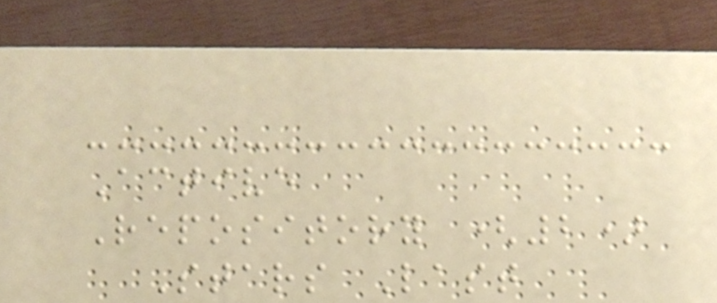Active
Repository (2)
Stars Last
